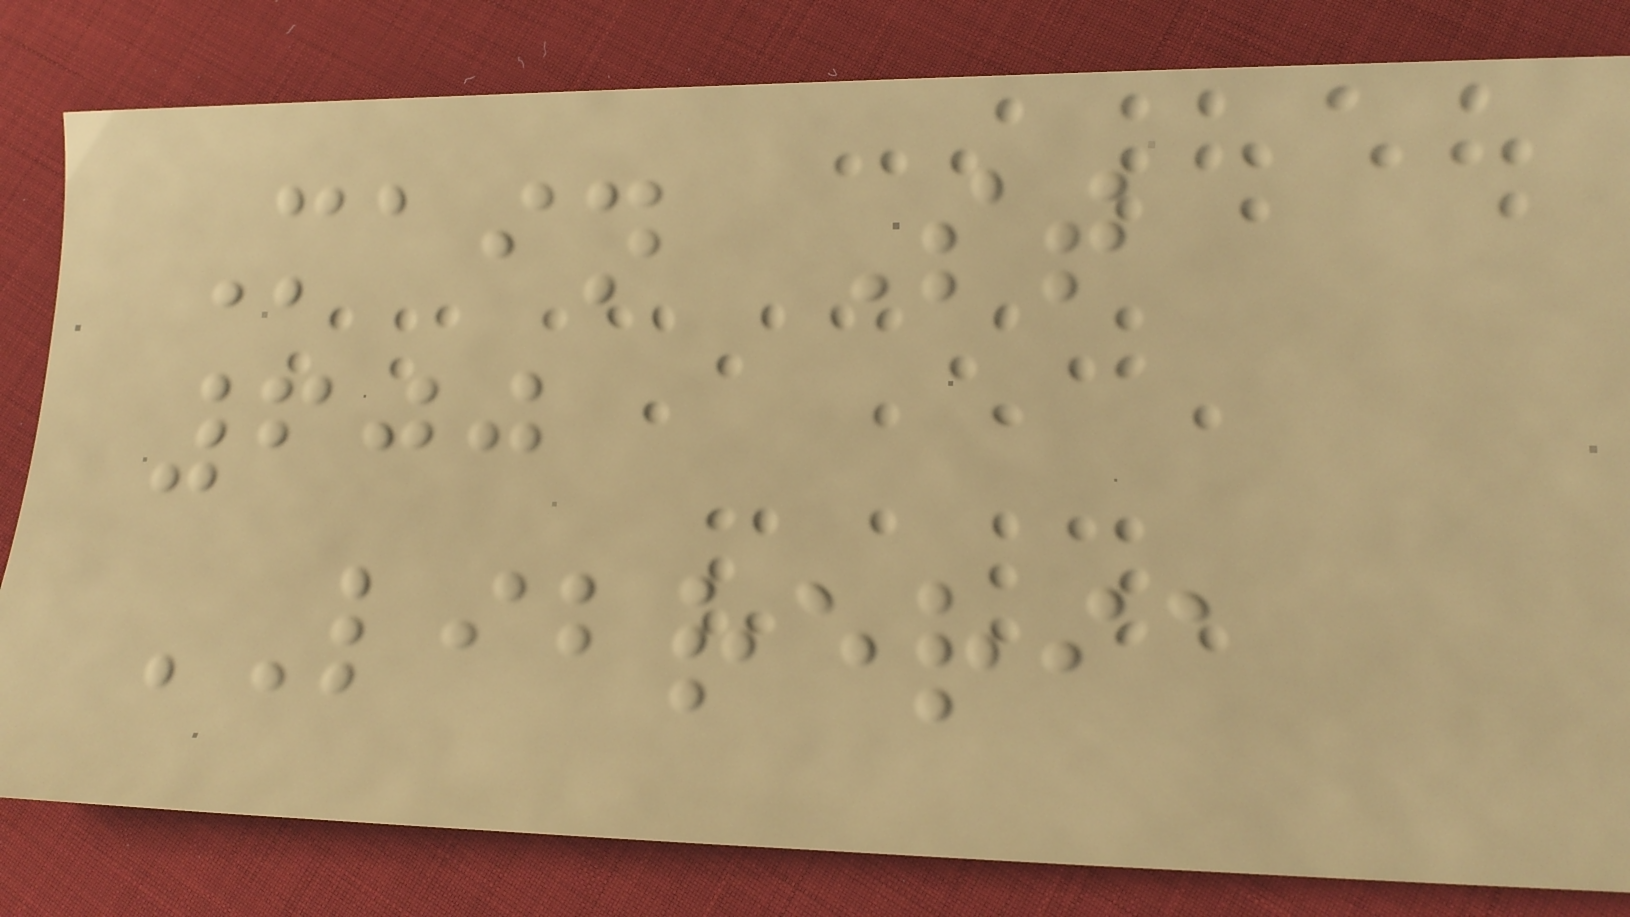Main St
600
LIBRERIA
